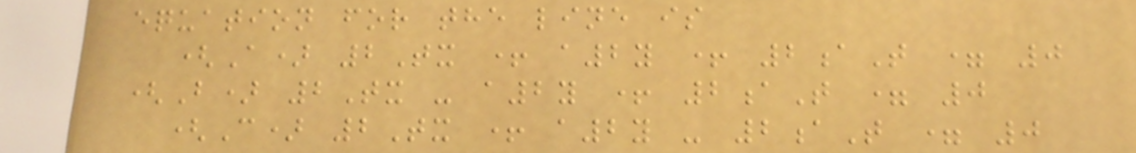equation for the line is
(A) 2Tx + a2y + 2aT = 0
(B) 2Tx - a2y + 2aT = 0
(C) 2Tx + a2y - 2aT = 0
